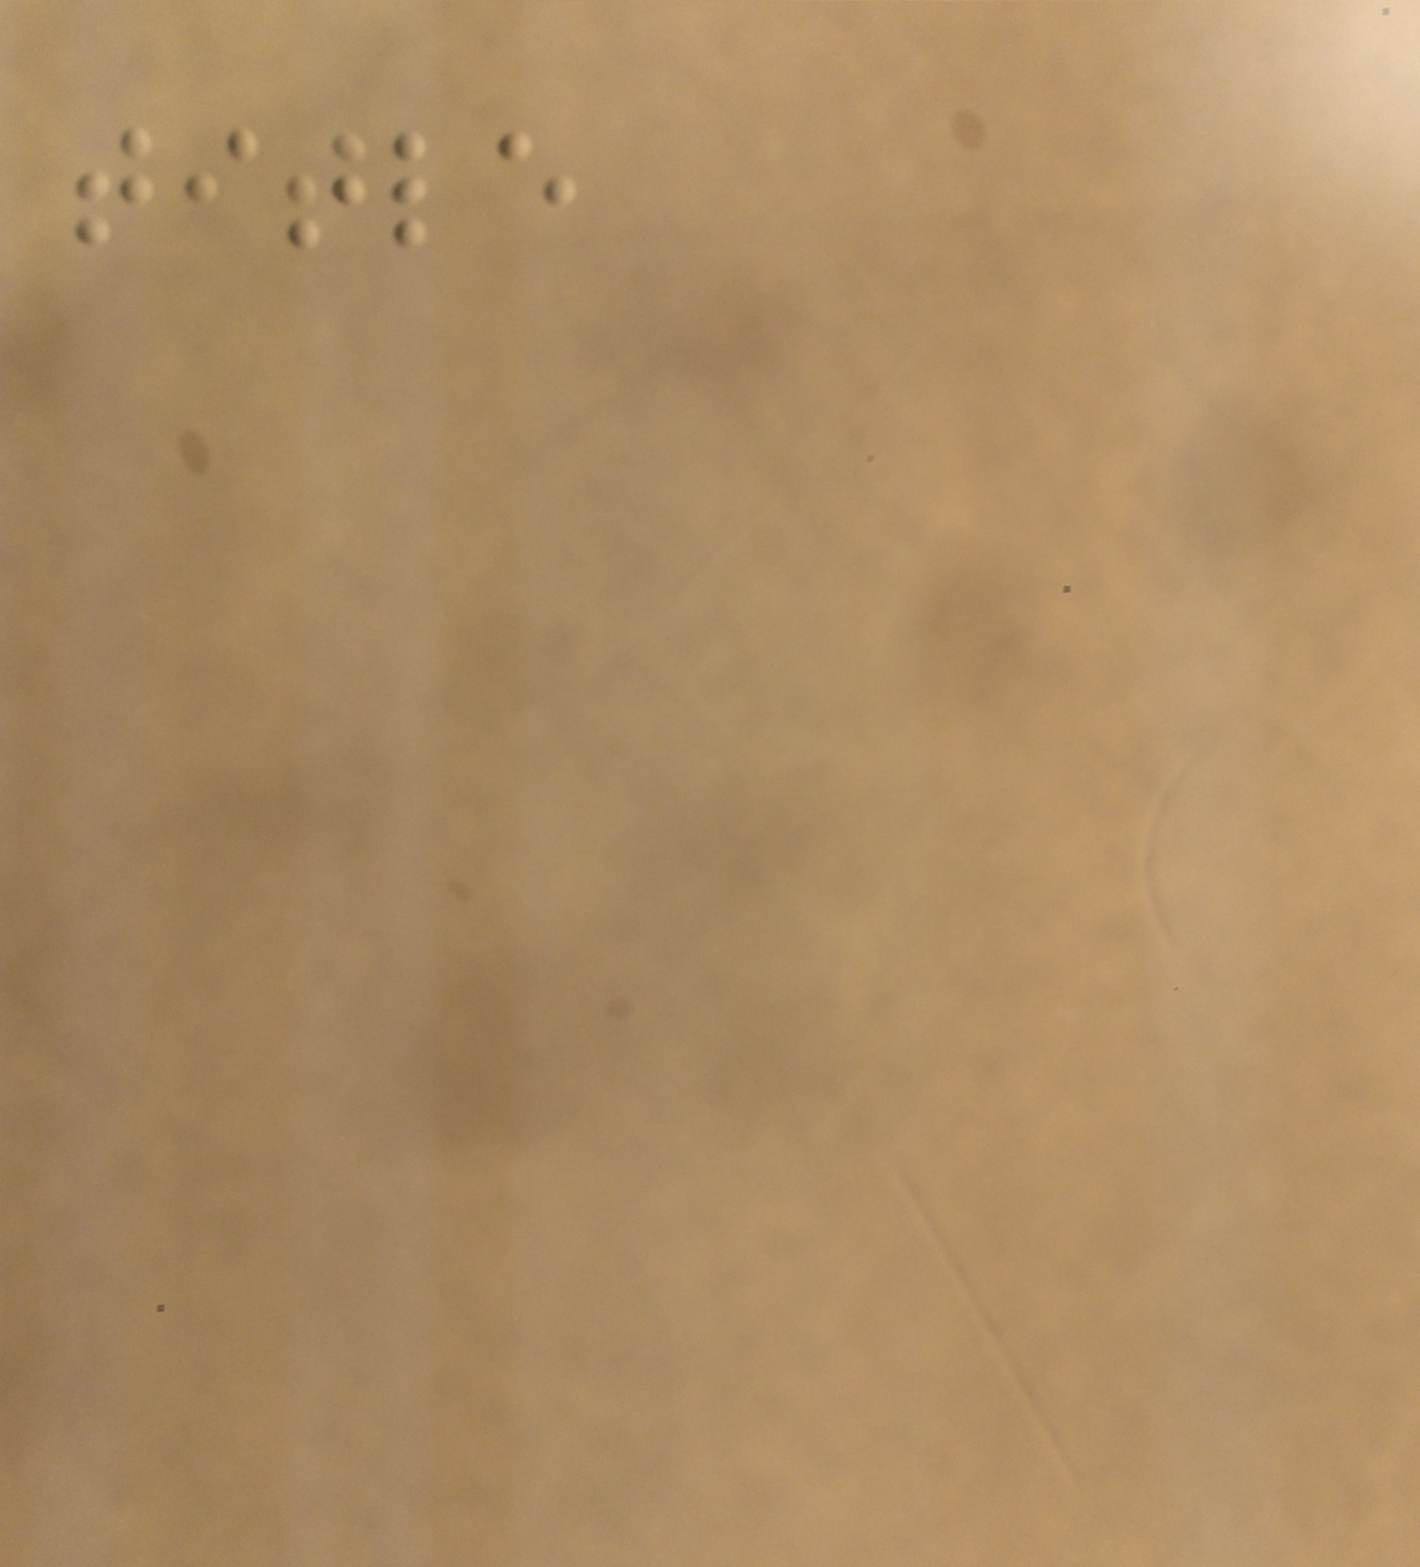title
